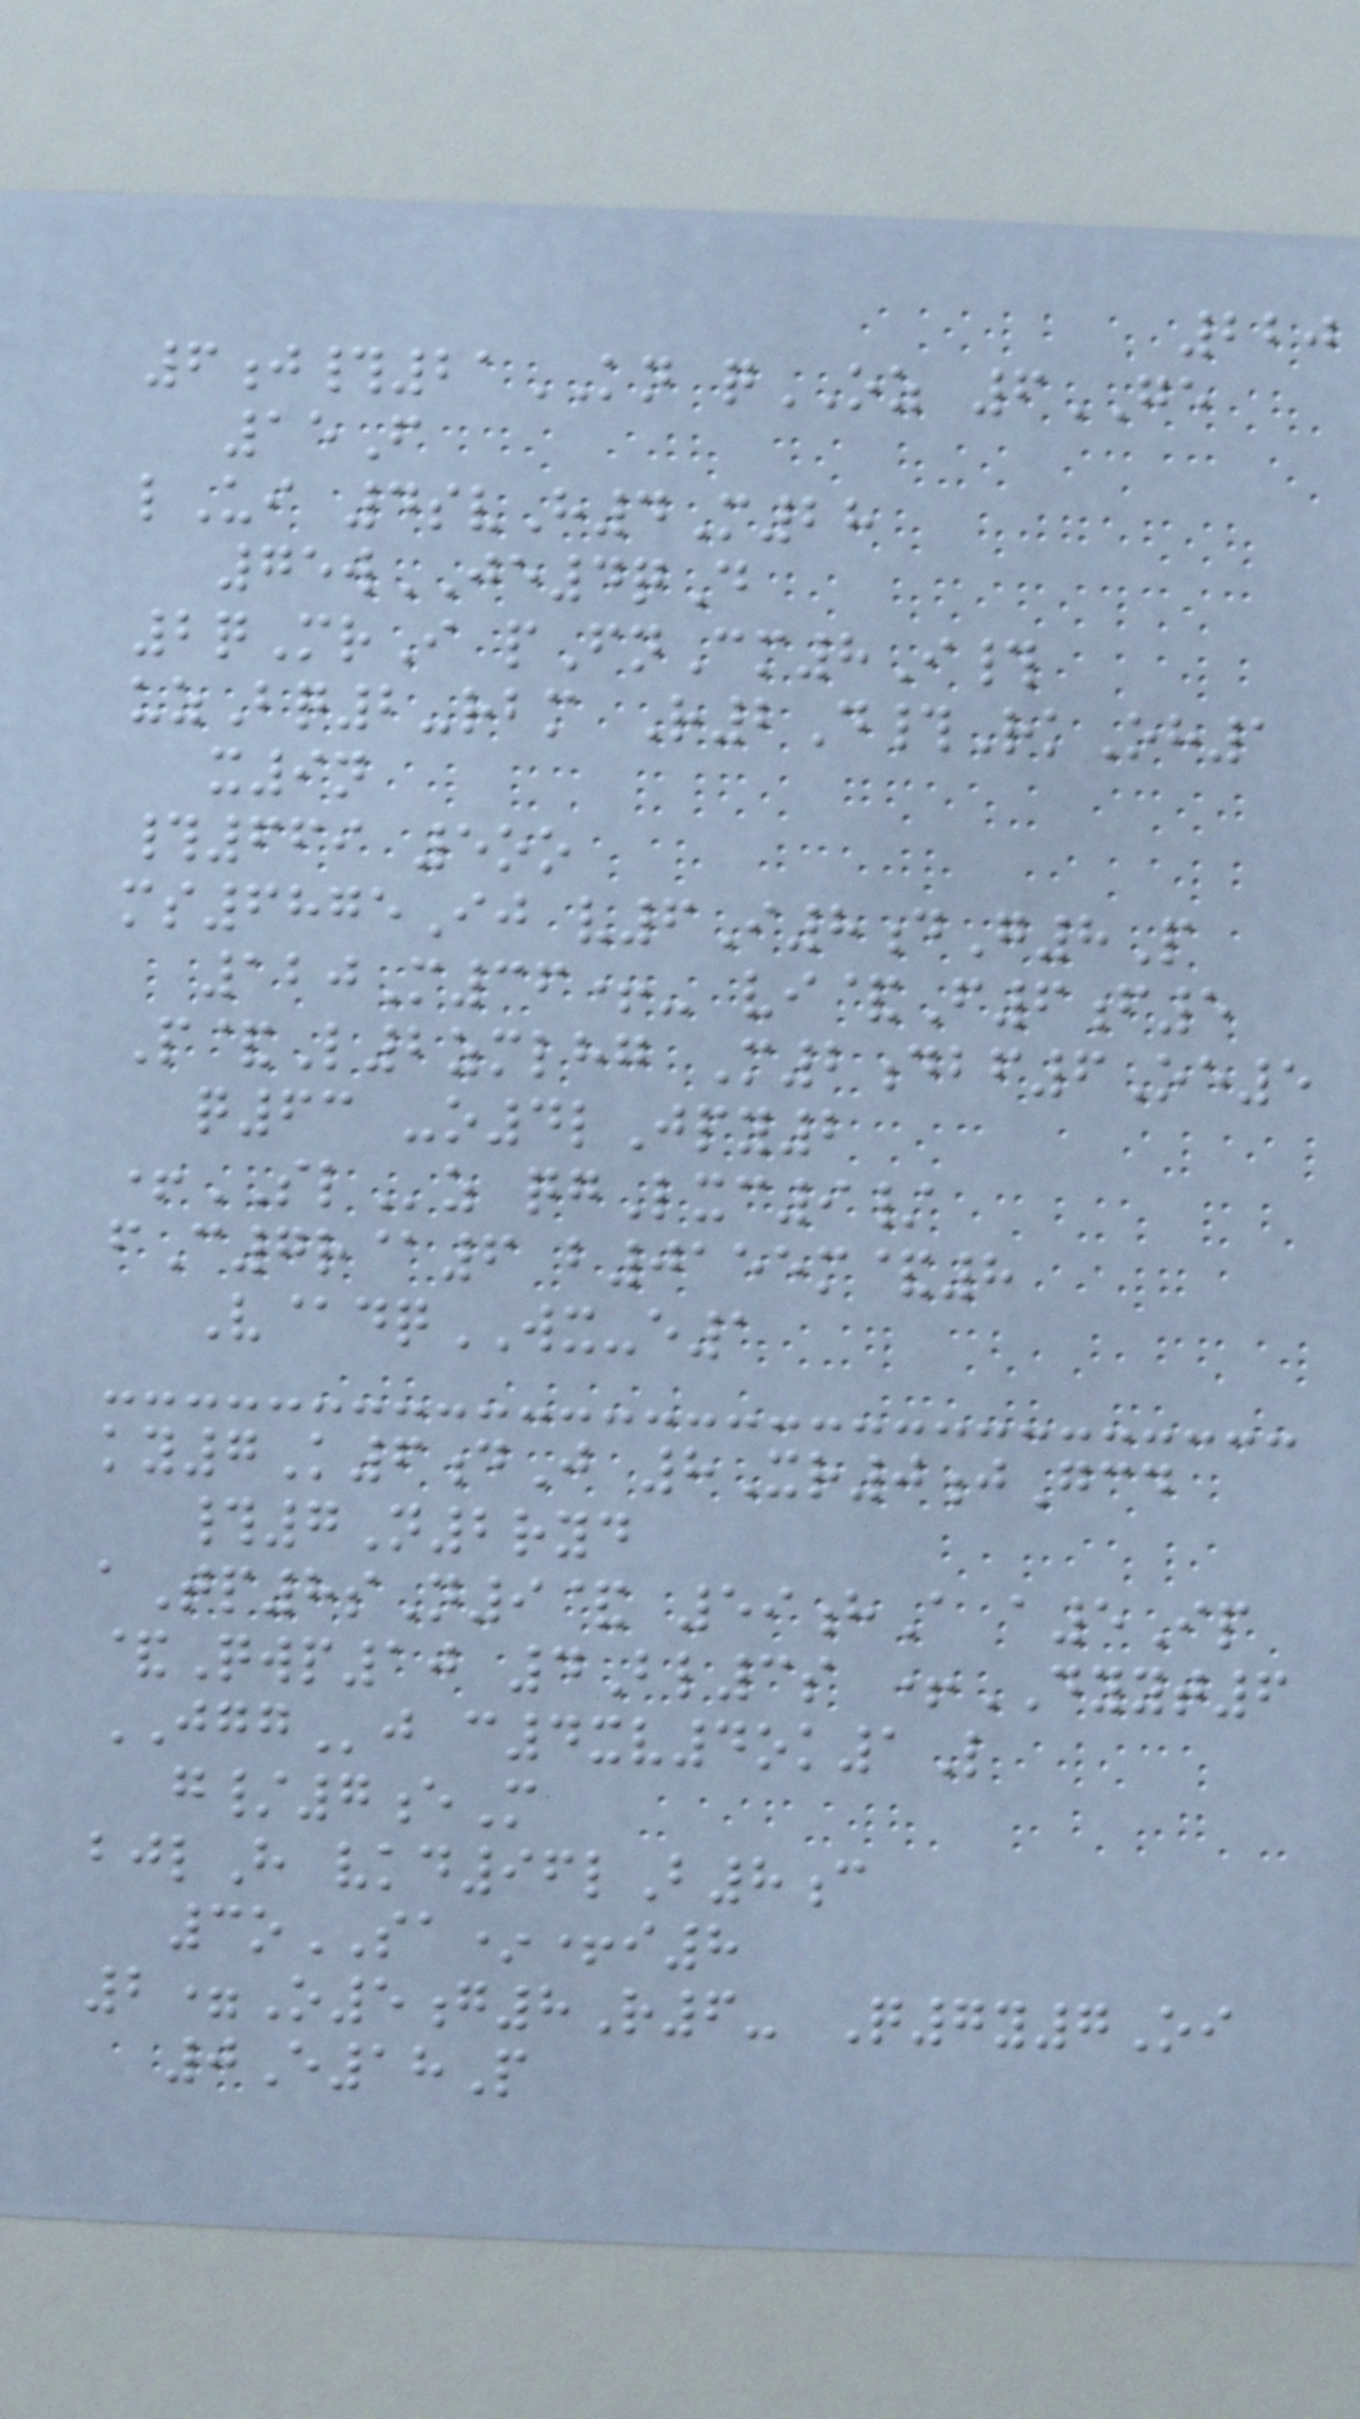220
6j#21KN qOZ 6GE
15F
lUi 4svH4M28
75wJE4qD
2qMrI pFnCm8I#
uzBq2-rbm R2D#RkOh1
x9n
#669 5oo
ms6875Ij v6I8dG8P
120M36+- vi&F6f5
P&L2zmlhg M2dbf6Oe5
q63 -o4lJpy2
+SLz qgLxc9/
fC7r@6 b0155m&8
V@dqWX-e1
ky7K6dJ 8Xr0jGcd
#7N2ryd
aTp8sN9& 59hA a5Ip
&Qwp10 4Bl3s +DYYT6
JGGj c4xv4ok1L
g/7eM
bjlH vkd96lB8c
3oSA*+i8
2=O5g8R6- Q7y7Oi
0E18P
